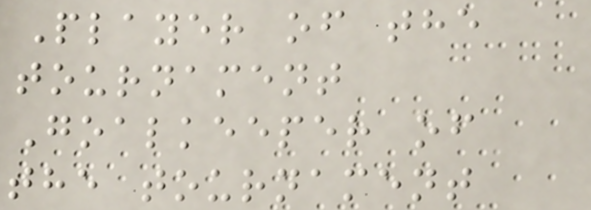Player of the
tournament
Goalkeeper of
the tournament
